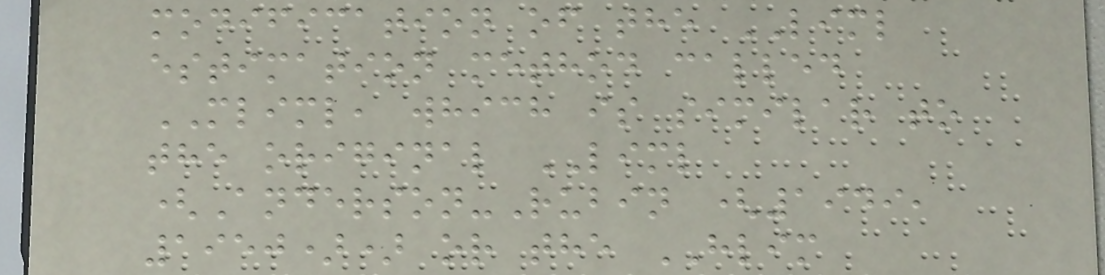modification of the LIML
estimation method called
MLIML, which is similar to
the original LIML
(Anderson-Rubin (1949,
1950)) or the HLIM
